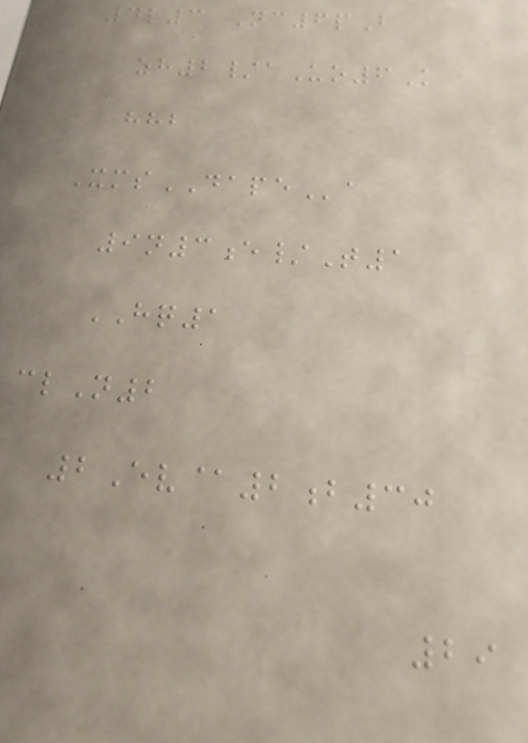4l3 Nc6pB
zh2/aUo6K
hhb
XmsDAPEa
9n3e/T1
HQ1
clN2
2Ev@2b30
29
